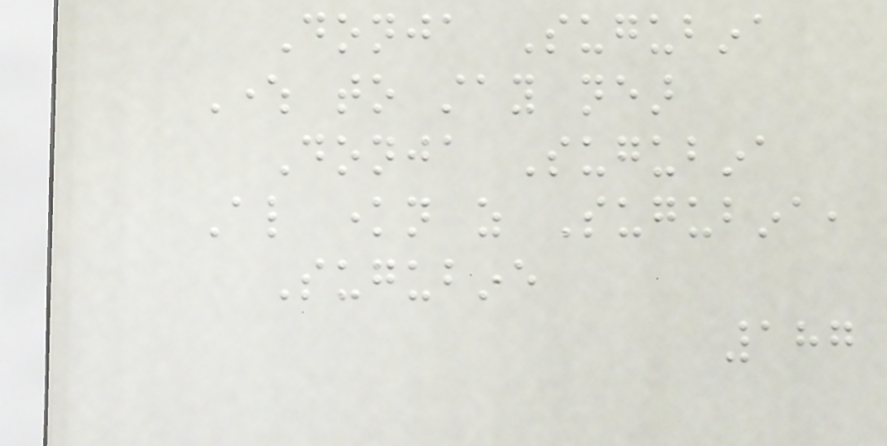Donja Sugubina
Where to stay near
Donja Sugubina
Also known as Sugubina,
Sugubine
187
